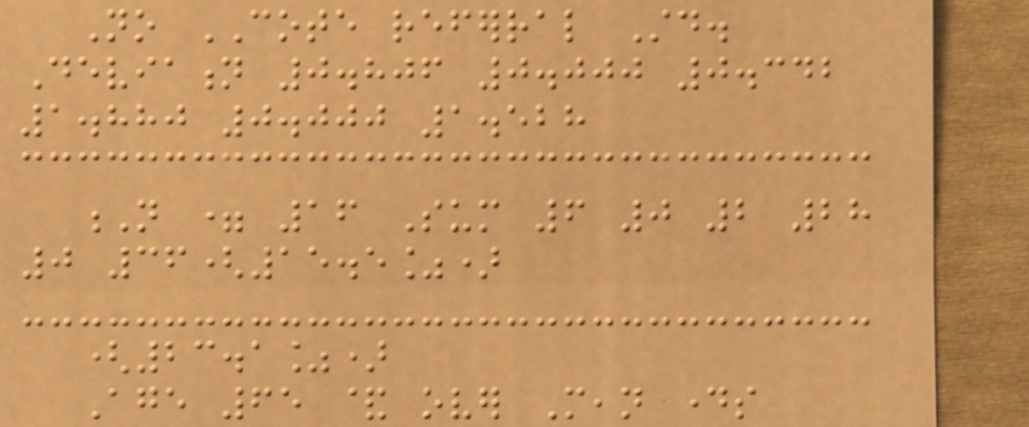No COTE referral Std.
Deviation 0.806 0.000 0.342
1.880 0.000 1.528
N = 16 Sum 6 0 2 28
0 36(15.5%)
(23.1%)
Age 65 & over Mean days
